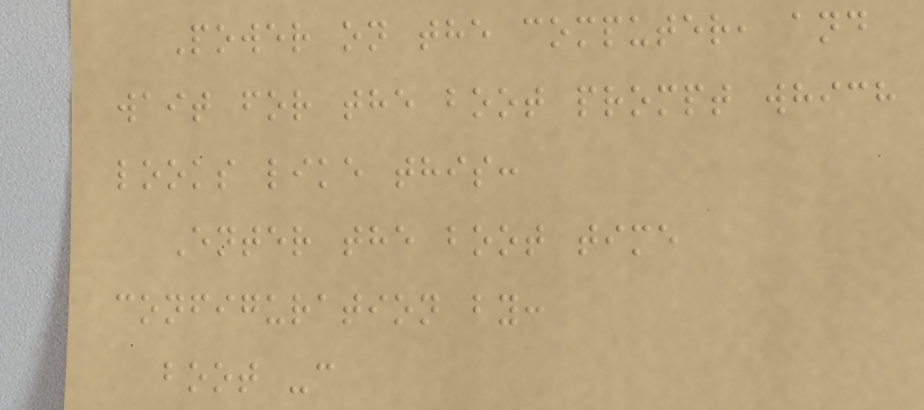Power on the computer, and
wait for the boot prompt which
looks like this:
Enter the boot time
configuration by:
boot -c
